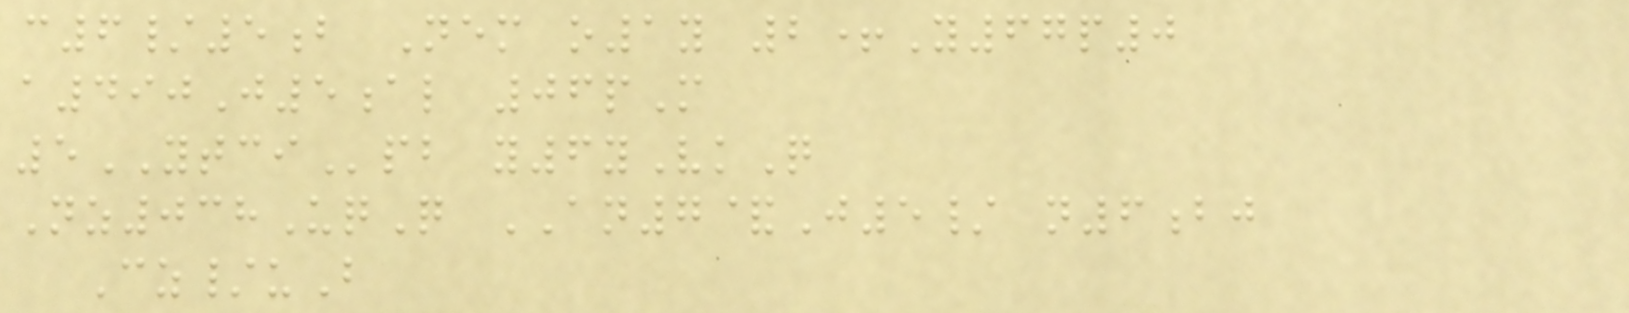c6/5b Nem o1y 2+Y67p0
a490J5al 06pM
5YTCIpb y6yVkQ
Nz038UqQ AN7&J5/ n6bj
Cz/uB
